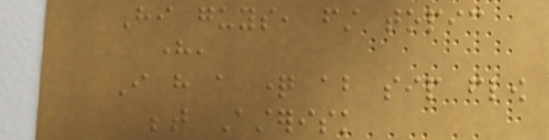Hi guys, first topic
here,
I have a question about sip flow
between Asterisk
